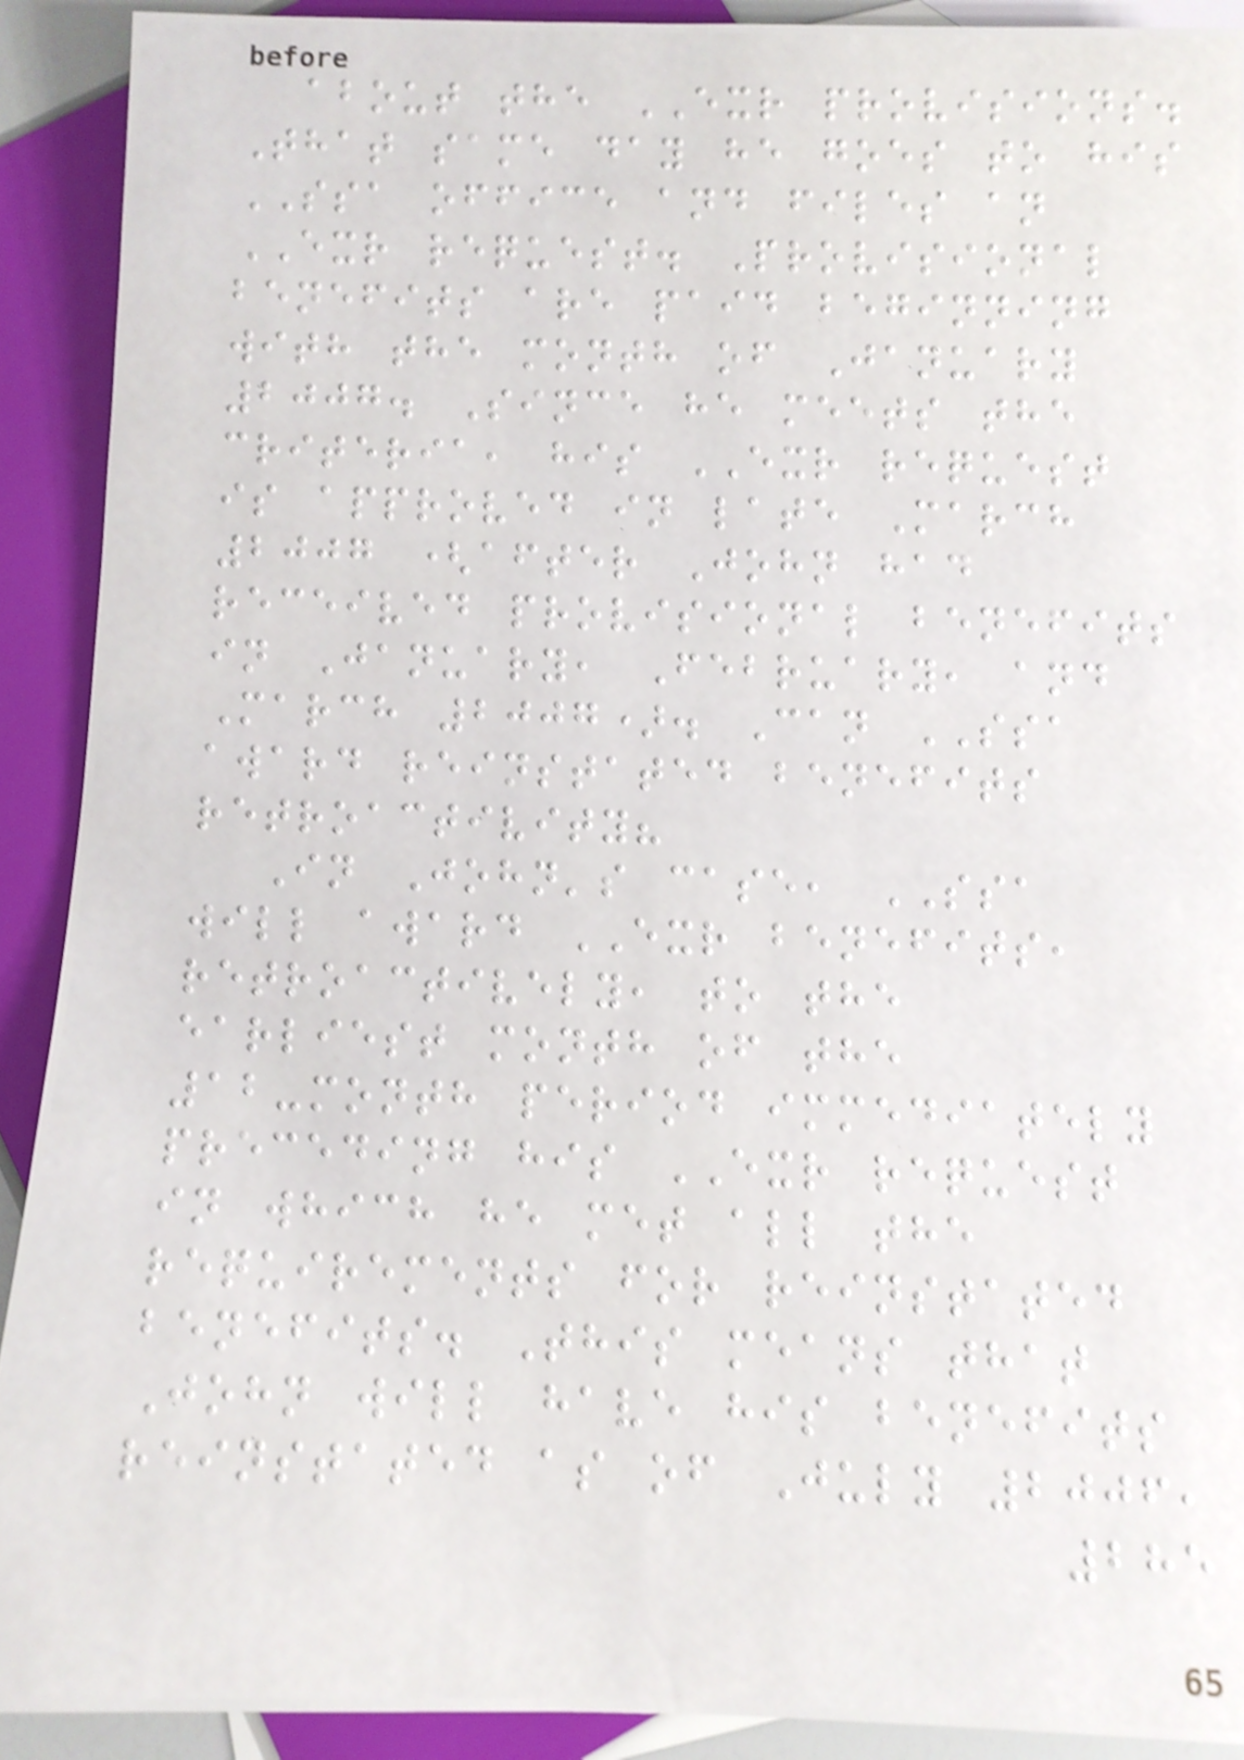about the EXR provisions.
That same day he goes to his
SSA office and files an
EXR request. Provisional
benefits are paid beginning
with the month of January
2007. Since he meets the
criteria, his EXR request
is approved in late March
2007 (after John had
received provisional benefits
in January, February, and
March 2007). Can SSA
award reinstated benefits
retroactivity?
In John's case, SSA
will award EXR benefits,
retroactively, to the
earliest month of the
12-month period immediately
preceding his EXR request
in which he met all the
requirements for reinstated
benefits. This means that
John will have his benefits
reinstated as of July 2006,
285
